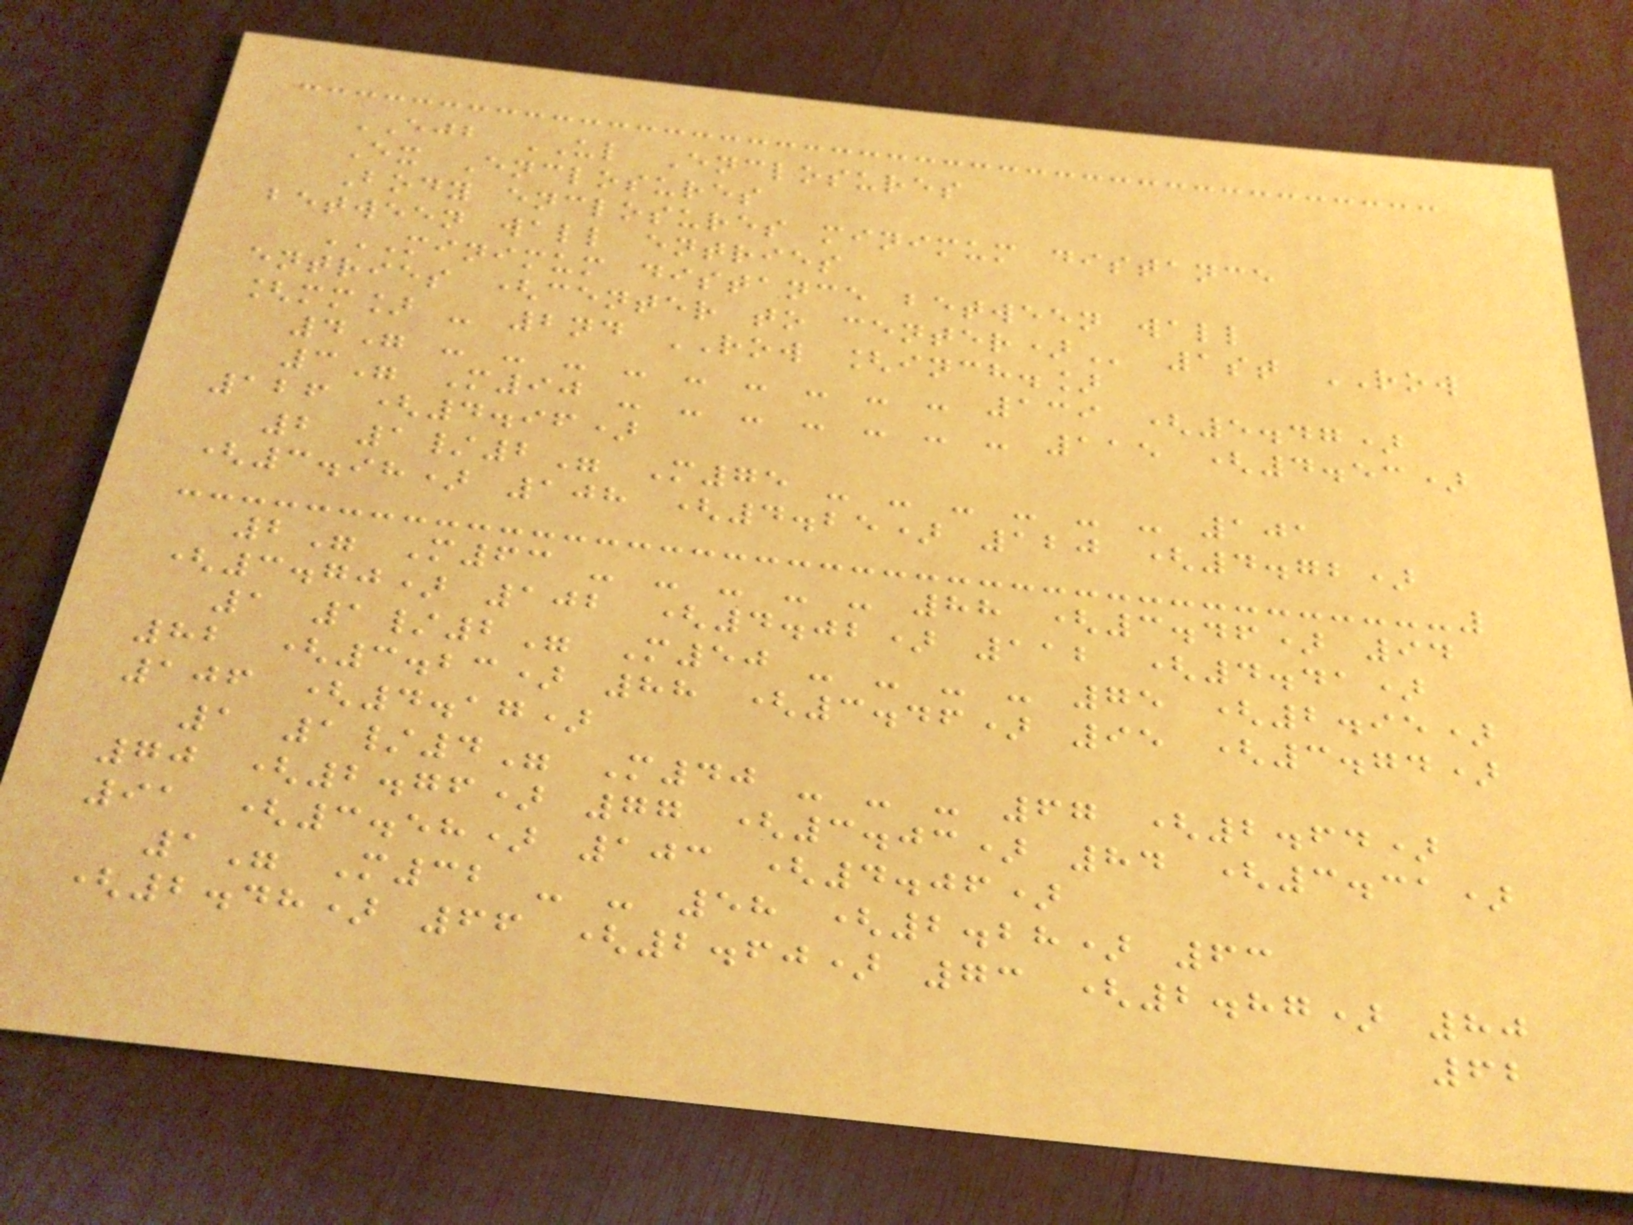EJB UL Enclosures
Ex Enclosures
Body enclosures minimum distance
between wall entries
MINIMUM DISTANCE BETWEEN WALL
ENTRIES (CENTER TO CENTER) 1st ROW
[mm] - 2nd ROW [inch.]
4" - - - - - - - - - 139 (5.47)
3" M90 - - - - - - - 115 (4.53)
126 (4.96)
2 1/2" M75 - - - - - - 101
(3.98) 108 (4.25) 120 (4.72)
2" M63 - - - - - 88 (3.46) 94
(3.70) 102 (4.02) 112 (4.41)
1 1/2" M50 - - - - 75 (2.95)
82 (3.23) 88 (3.46) 95 (3.74)
106 (4.17)
1 1/4" M40 - - - 67 (2.64)
70 (2.76) 77 (3.03) 84 (3.31)
91 (3.58) 103 (4.06)
1" M32 - - 58 (2.28) 63
(2.48) 66 (2.60) 73 (2.87) 80
62
